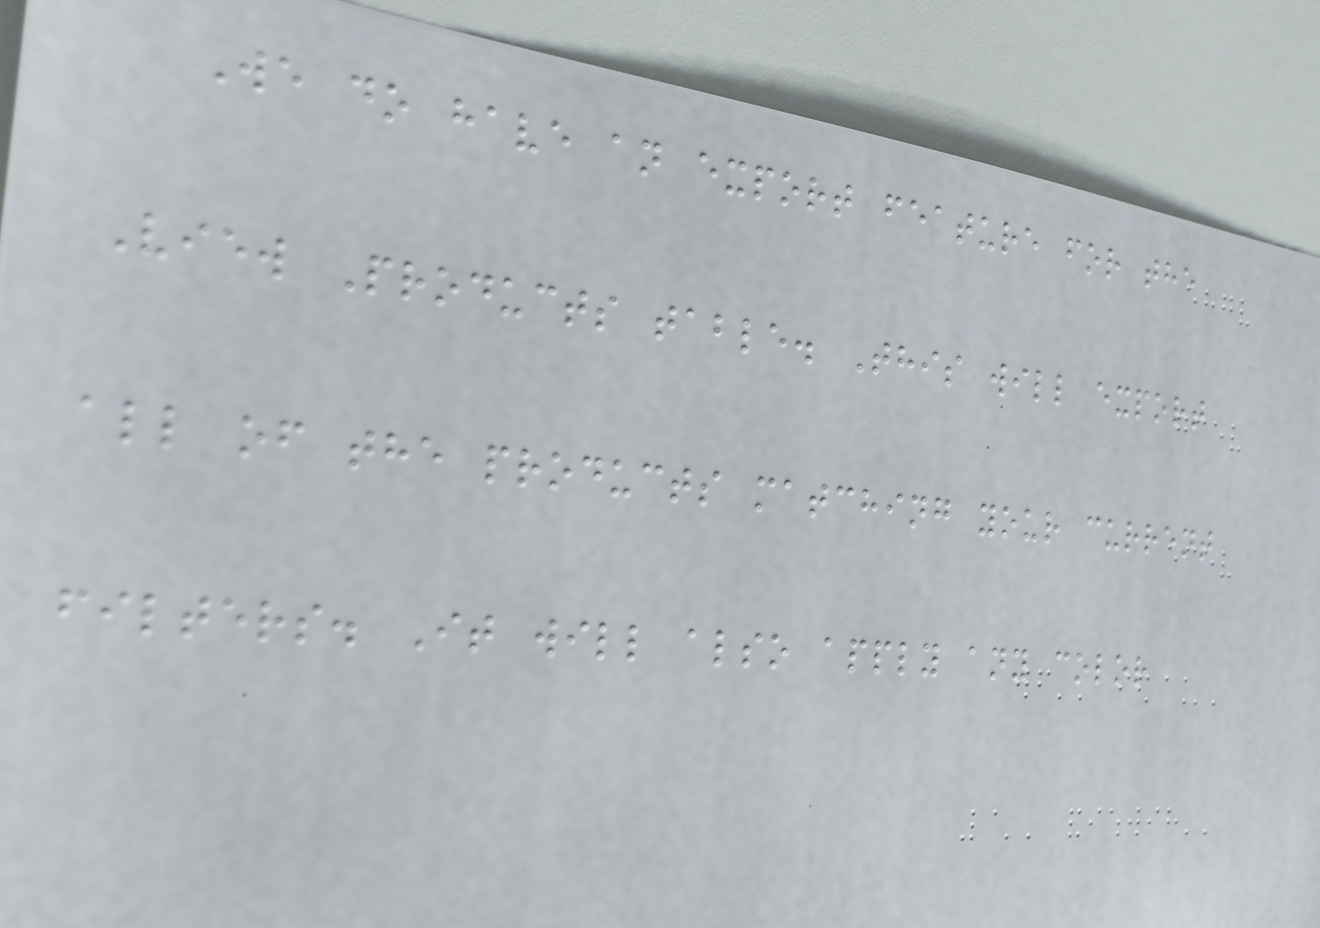We do have an export feature for the
View Products table. This will export
all of the products matching your current
filters. It will also apply any color
